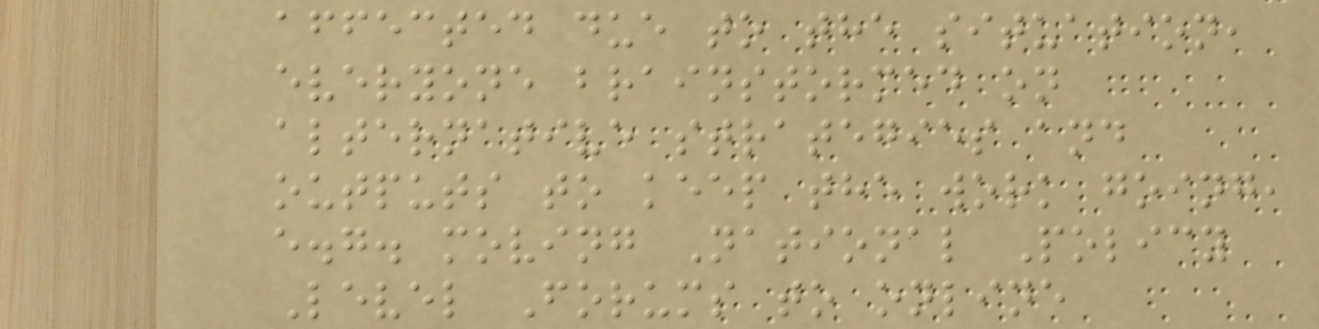affected due to the situation,
everyone brainstormed on
alternative strategies and
outputs to keep the work going,
e.g. moving National Policy
Level Forums to online
